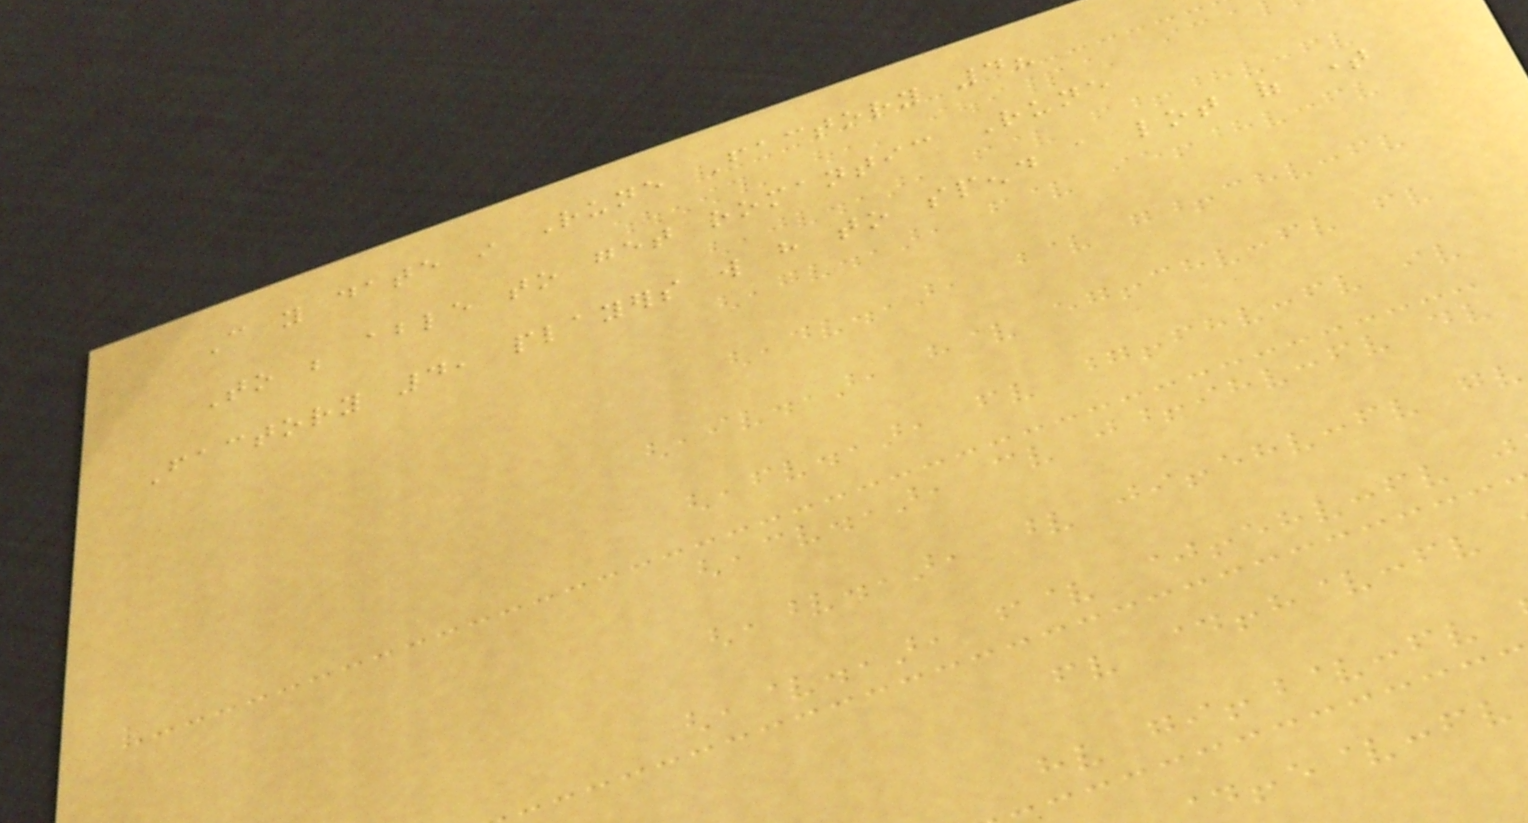Can you date in Rune Factory 4?
To be able to get romantic Rune
Factory 4, players will have to spend a lot of time
